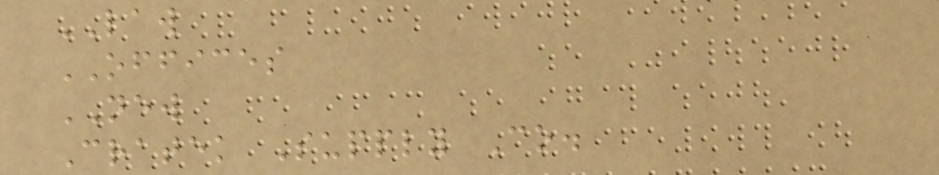LAW
OFFICES
NEW
Cratek Supply Co.
